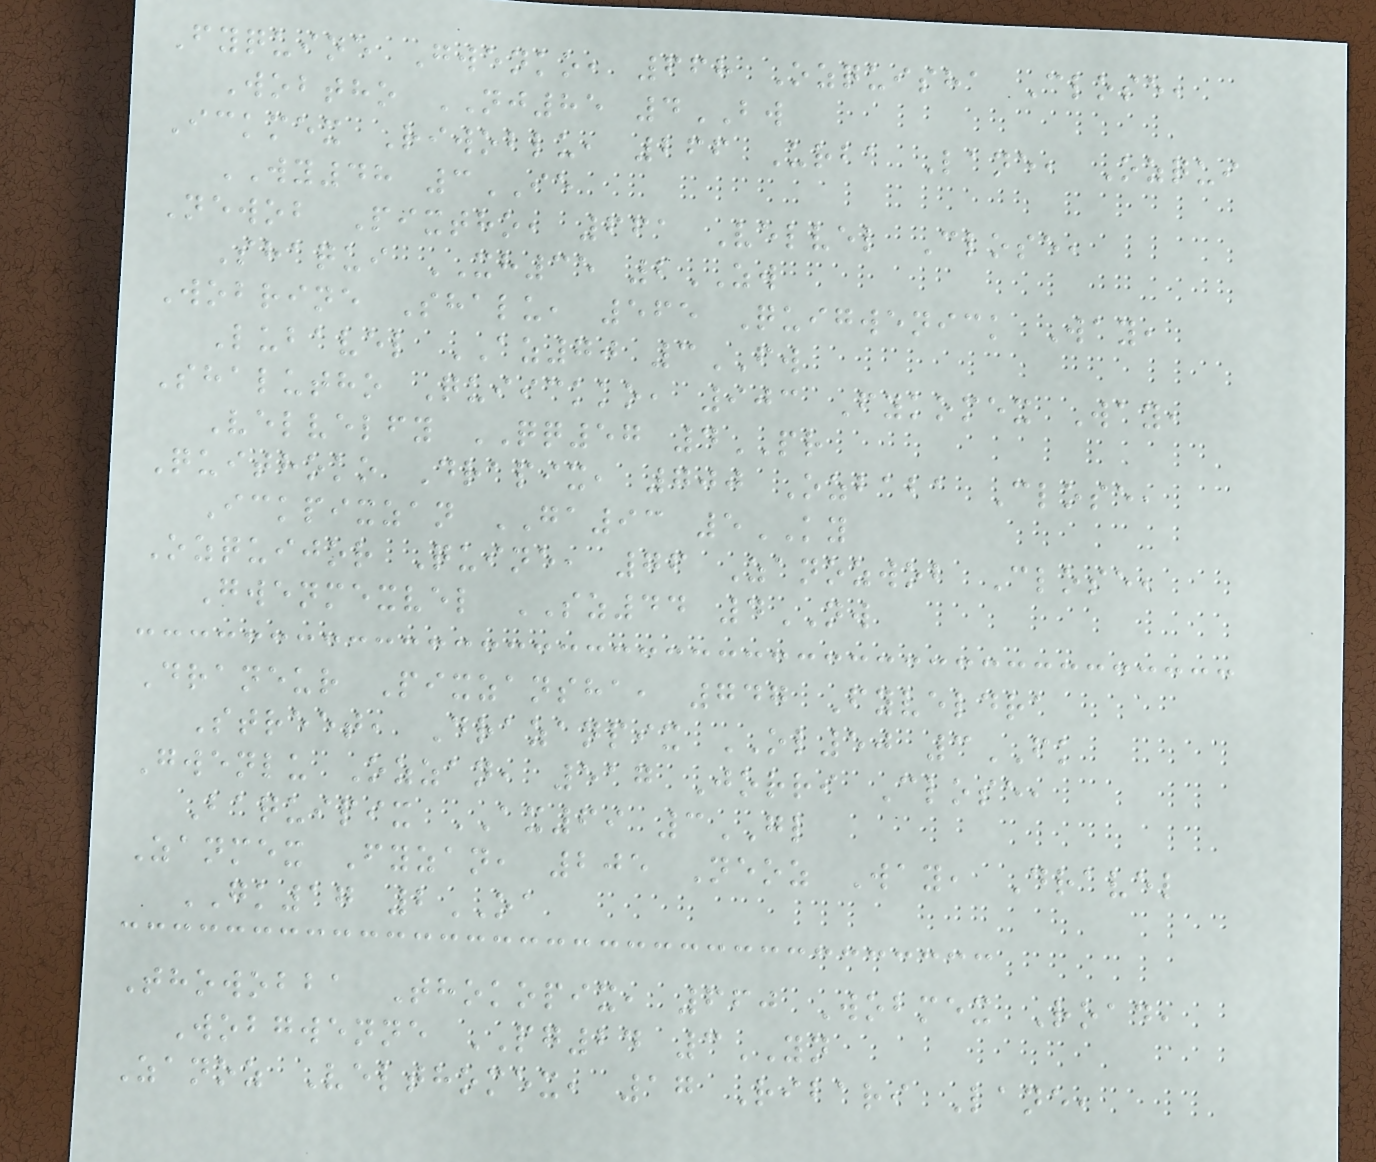Fyquine Gwenko, 668 Ozquisha Close,
Wobtho NJ85 4BW
Ickmex Riwoblu, 266 Urba Lane, Ozqui
WY48 3IE
Newob Pixtho, 661 Velvel Close,
Shaqui XH35 2ZW
Wobrine Shalu, 565 Quigwenick Way,
Lubavel AZ70 3FW
Shalutho Quiickko, 903 Fykomex Way,
Velvelfy QQ57 4PR
Quithoko Drapix, 700 Ozbaba Close,
Ickpixzan GA93 5KY
Ozquijor Quine, 76 Zanozwob Close,
Gwenmexvel SZ44 4NW
Draneur Pixzansha, 747 Fyveldra
Street, Drazanpix OL50 3FK
Gwenlu Ozzan, 517 Jorri Close,
Baquipix AX69 3GL
Zanmex Fyzan, 205 Neoz Way, Dravel
GK17 2OA
Thowobba Thokopix, 660 Wobmex Road,
Wobgwenne PG24 3YN
Zanoz Velthomex, 17 Ribari Lane,
